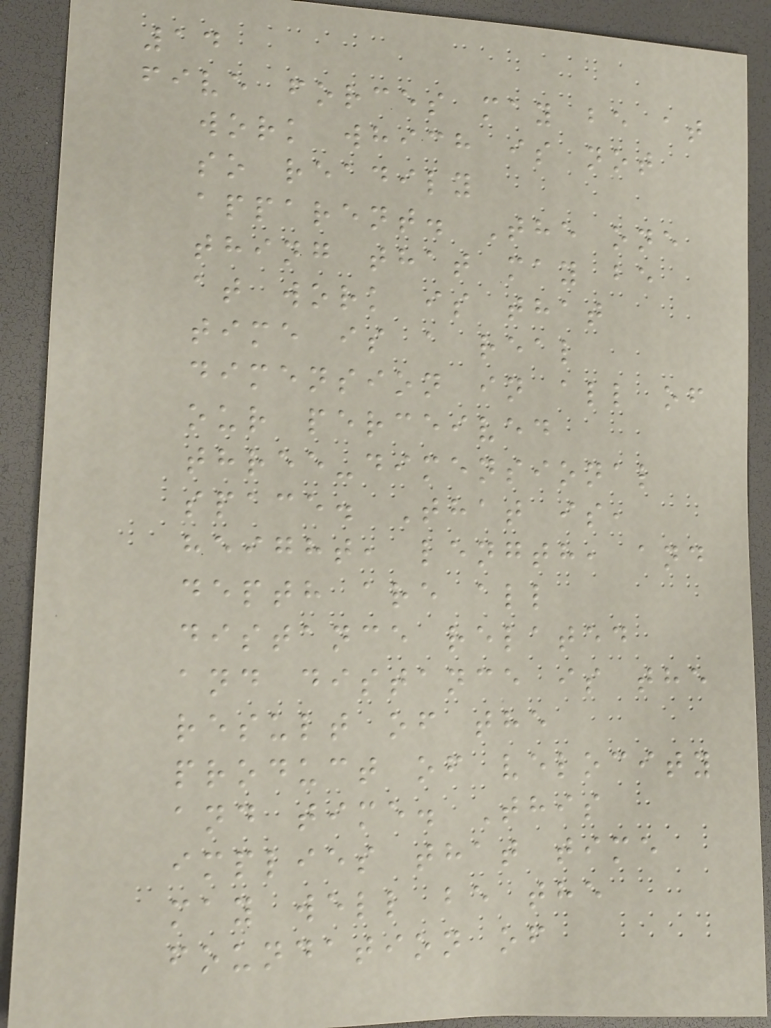14
five forces may be at
work which is not
so readily
apparent. The one
thing that may be
at work is that
time is a real
dimension in all of
our perceived
three-dimensional
space. That is,
height, length, and
depth are all
distance related
and distance is the
result of the
product of velocity
and time. This
implies that time
may well be the
foundation of
